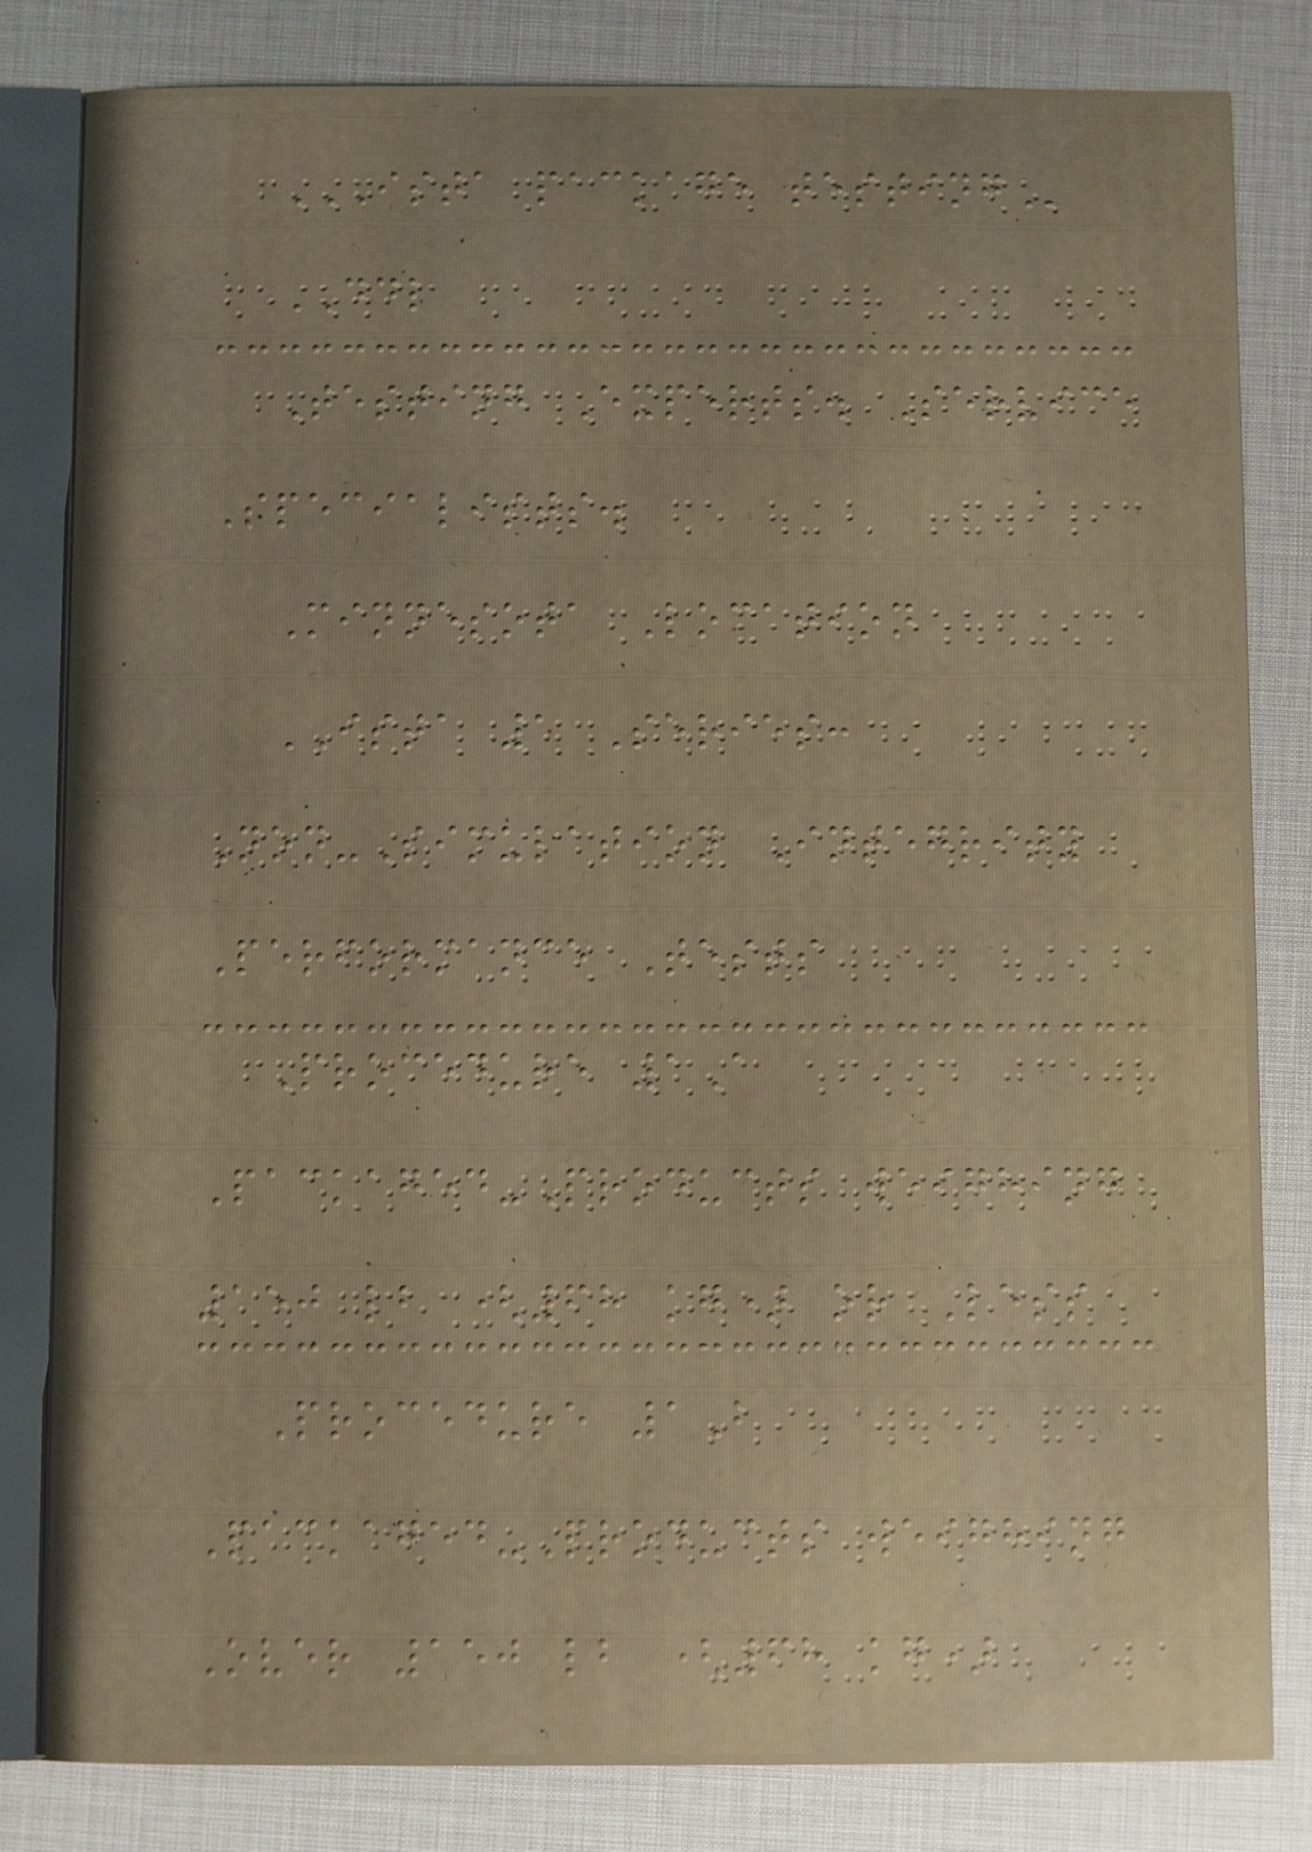ISTA PACKAGE TESTING
DDL
Testing Experts. Service
Specialists.
Minnesota Location
ISTA 1 Series:
Non-Simulation Integrity
Performance Tests
Procedure 1A
Packaged-Products weighing
150 lb (68 kg) or Less
Procedure 1B
Packaged-Products weighing
Over 150 lb (68 kg)
